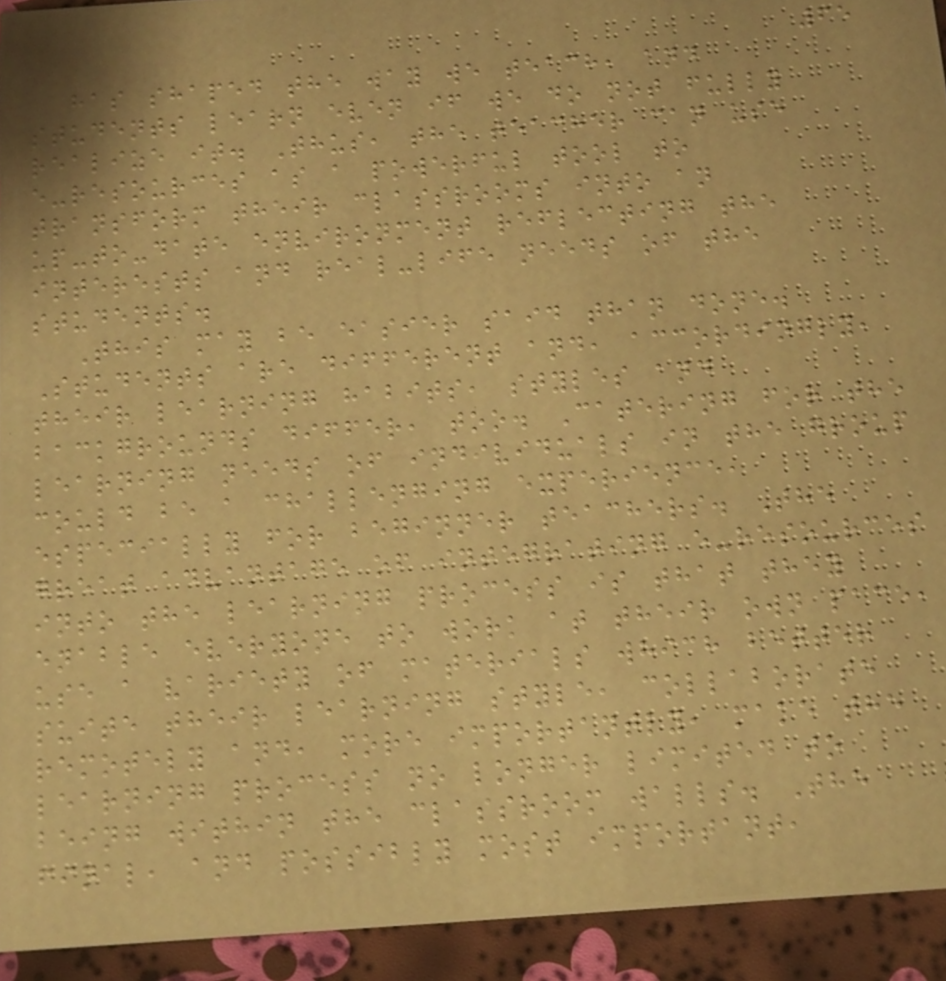65
has shaped the way we teach, and
students learn even if we do not fully
realize it. Thus, the teacher can use
e-resources as a powerful tool to
transform their classrooms into an
up-to-date environment reflecting the
interests and real-life needs of the
students.
This may be easier said than done.
Students are different and, accordingly,
their learning habits, styles and
backgrounds differ, too. Catering for the
learning needs of individuals in the group
could be a challenging experience,
especially for beginner teachers. The
great advantage of integrating e-resources
into the learning process is that they
enable everyone to work at their own pace,
use a variety of materials which better
suite their learning style, collaborate
remotely and, more importantly, make the
learning process no longer limited to
being within the classroom walls. The
final, and possibly most important,
